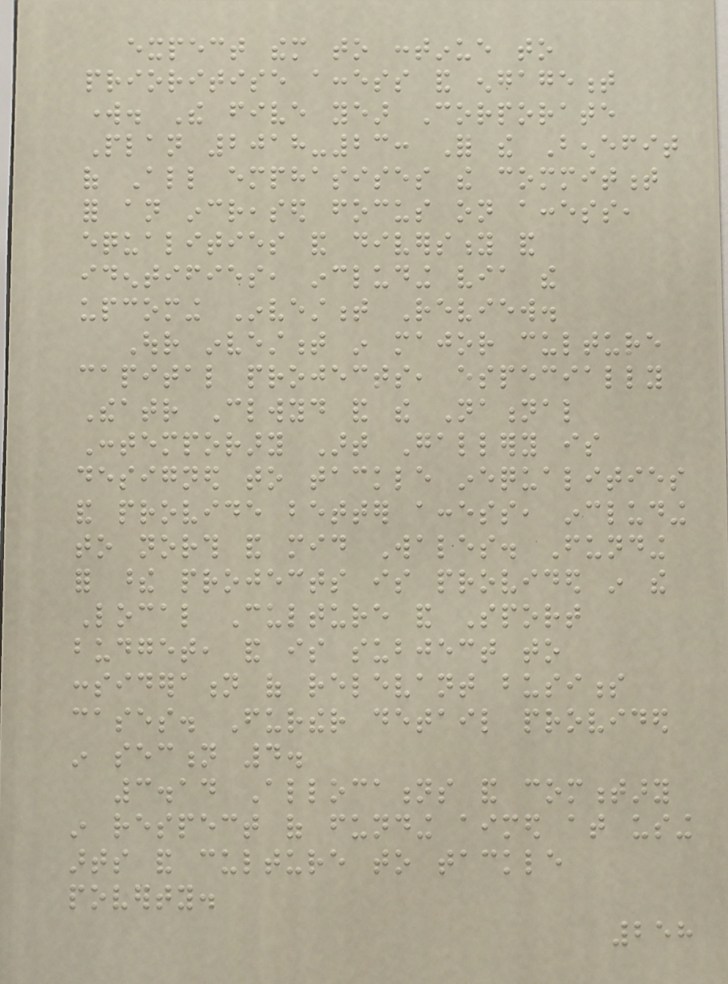expect them to continue to
prioritise access and engagement
work. The five year Corporate
Plan 2018-23: For the Benefit
of All emphasises the commitment
for an increased focus on access,
equalities and diversity and
identifies, including via the
upcoming Investment Review.
Our investment in major culture
capital projects, especially
Theatr Clwyd and the National
Contemporary Art Gallery is
designed to tackle inequalities
and provide better access, including
to north and mid Wales. Funding
for these projects is provided in the
Local Culture and Sport
budget, and is subject to
consideration of relevant business
cases. Further detail provided
in section 4.
3.14 Allocations and commentary
in respect of funding aimed at using
arts and culture to tackle
poverty.
258
